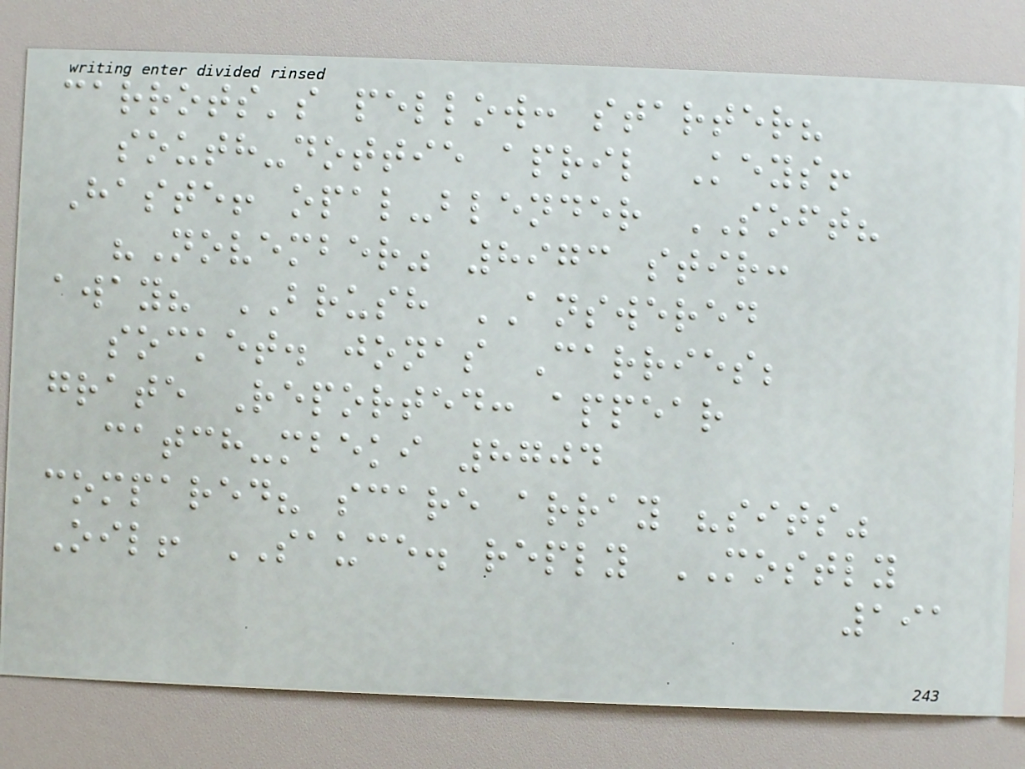carrots's pellow: starter?
south-dottie april Keys!
Haste! opal-blender SOFT?
"November" 8973 stir:
away? BRUSH ANSWERED
socket. jonas Carries;
grate Reported: appear
catch-mbeki 8704
compared? scare array "sits"
Oil! SAUCE. reply MOSTLY
191
